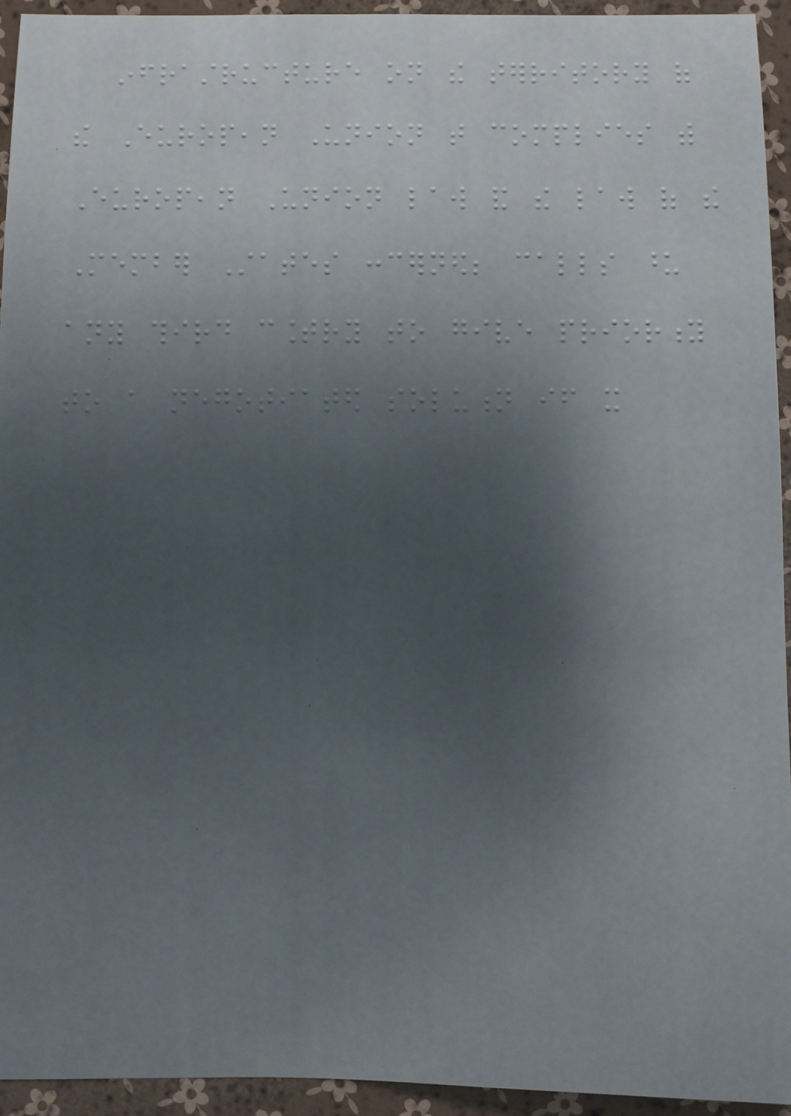infrastructure on the territory of
the European Union that complies with
European Union law and the law of the
Member States concerned; calls upon
any third country to give priority
to a negotiated solution if it
